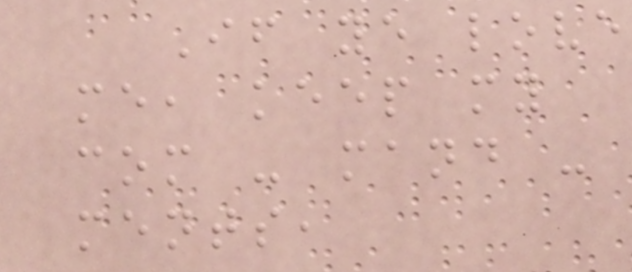If ye love
me, keep my
com - mand -
ments,
